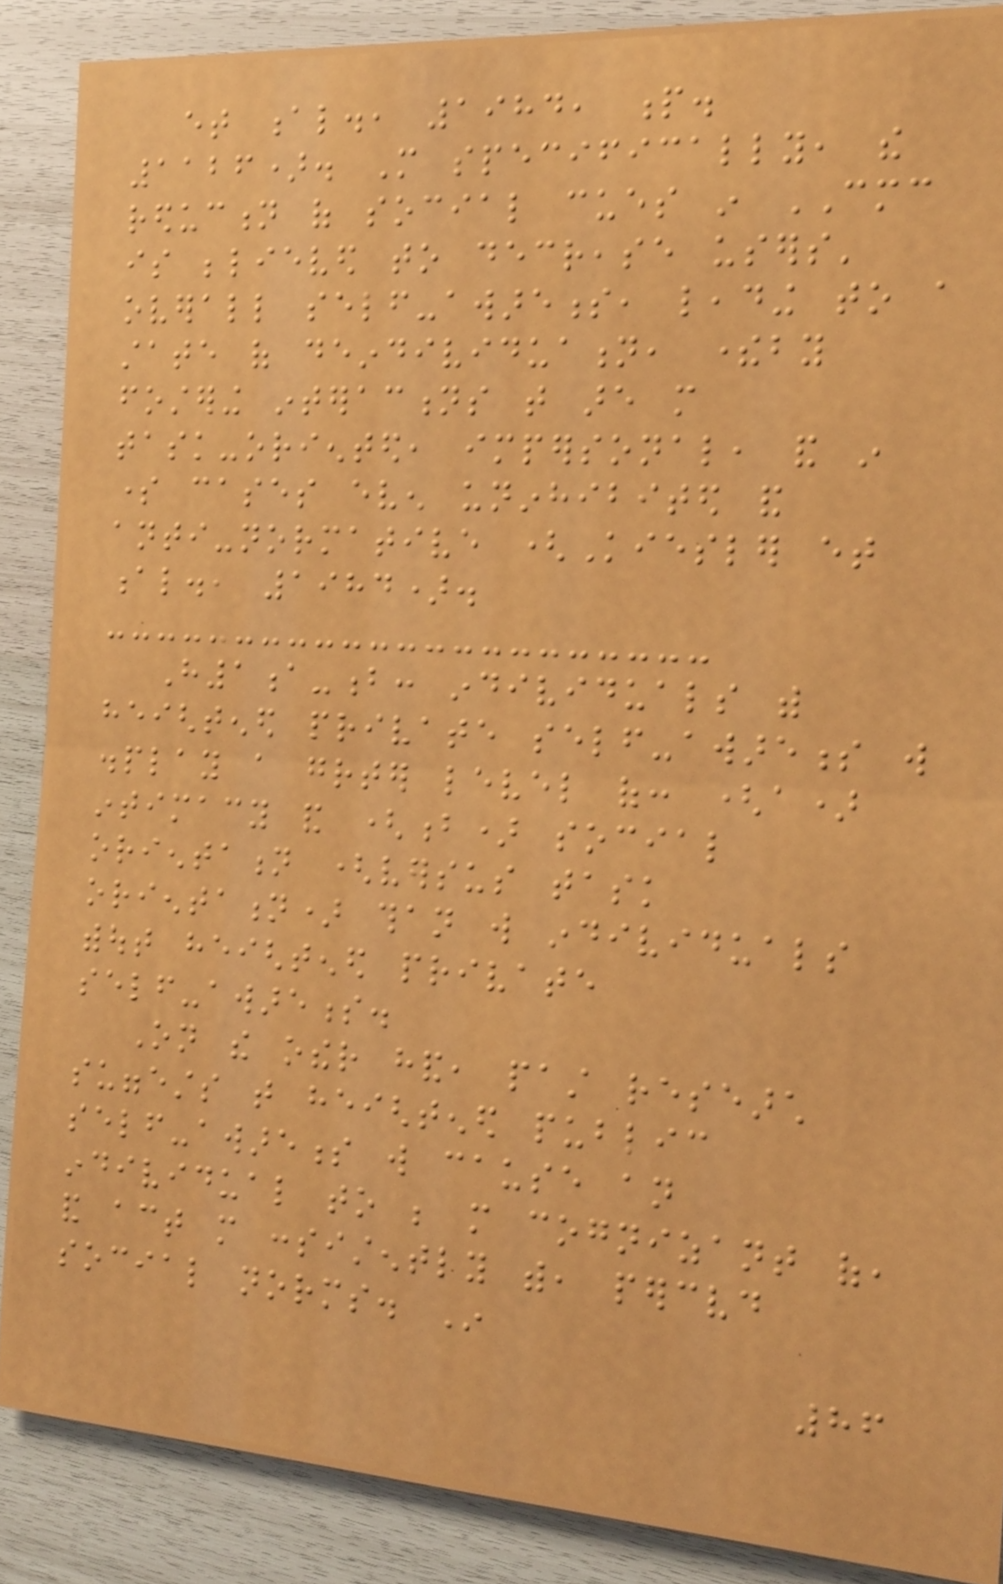et al., 1984, p.
1126). More specifically, the
reduction of social cues in CMC
is believed to decrease users'
overall self-awareness, leading to a
state of deindividuation, thereby
fostering interactions that are more
task-oriented, impersonal, and in
some cases even uninhibited and
anti-normative (Kiesler et
al., 1984).
H1a-b: individuals with
heightened private self-awareness will
display a greater level of: (a)
intimacy and (b) social
orientation (versus task
orientation) than will individuals
without heightened private
self-awareness.
On the other hand, past research
suggests that heightened public
self-awareness will cause an
individual to be more cognizant of,
and act more consistently with, perceived
social norms. In
86
